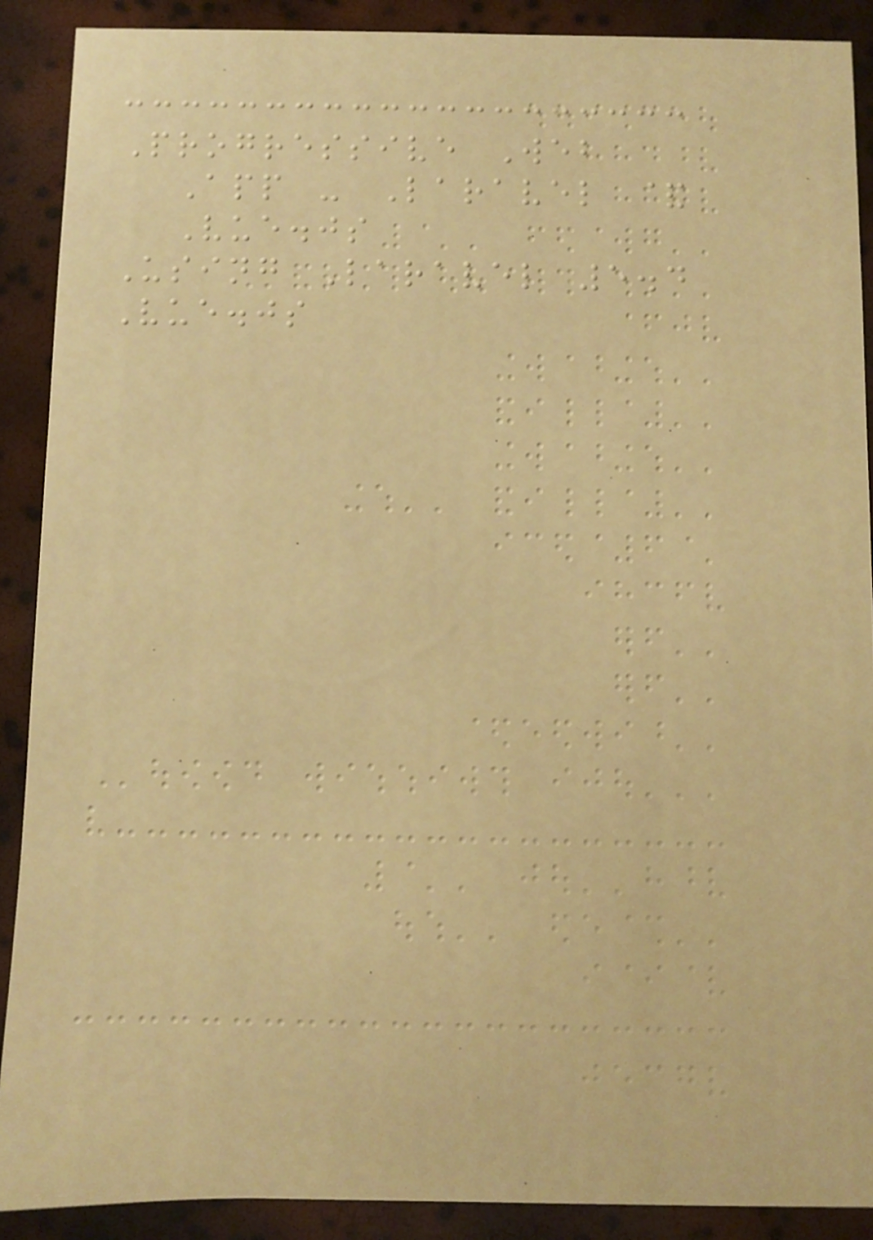Progressive Web
App - Laravel &
Vue.js
Using Laravel 5.4
Vue.js
